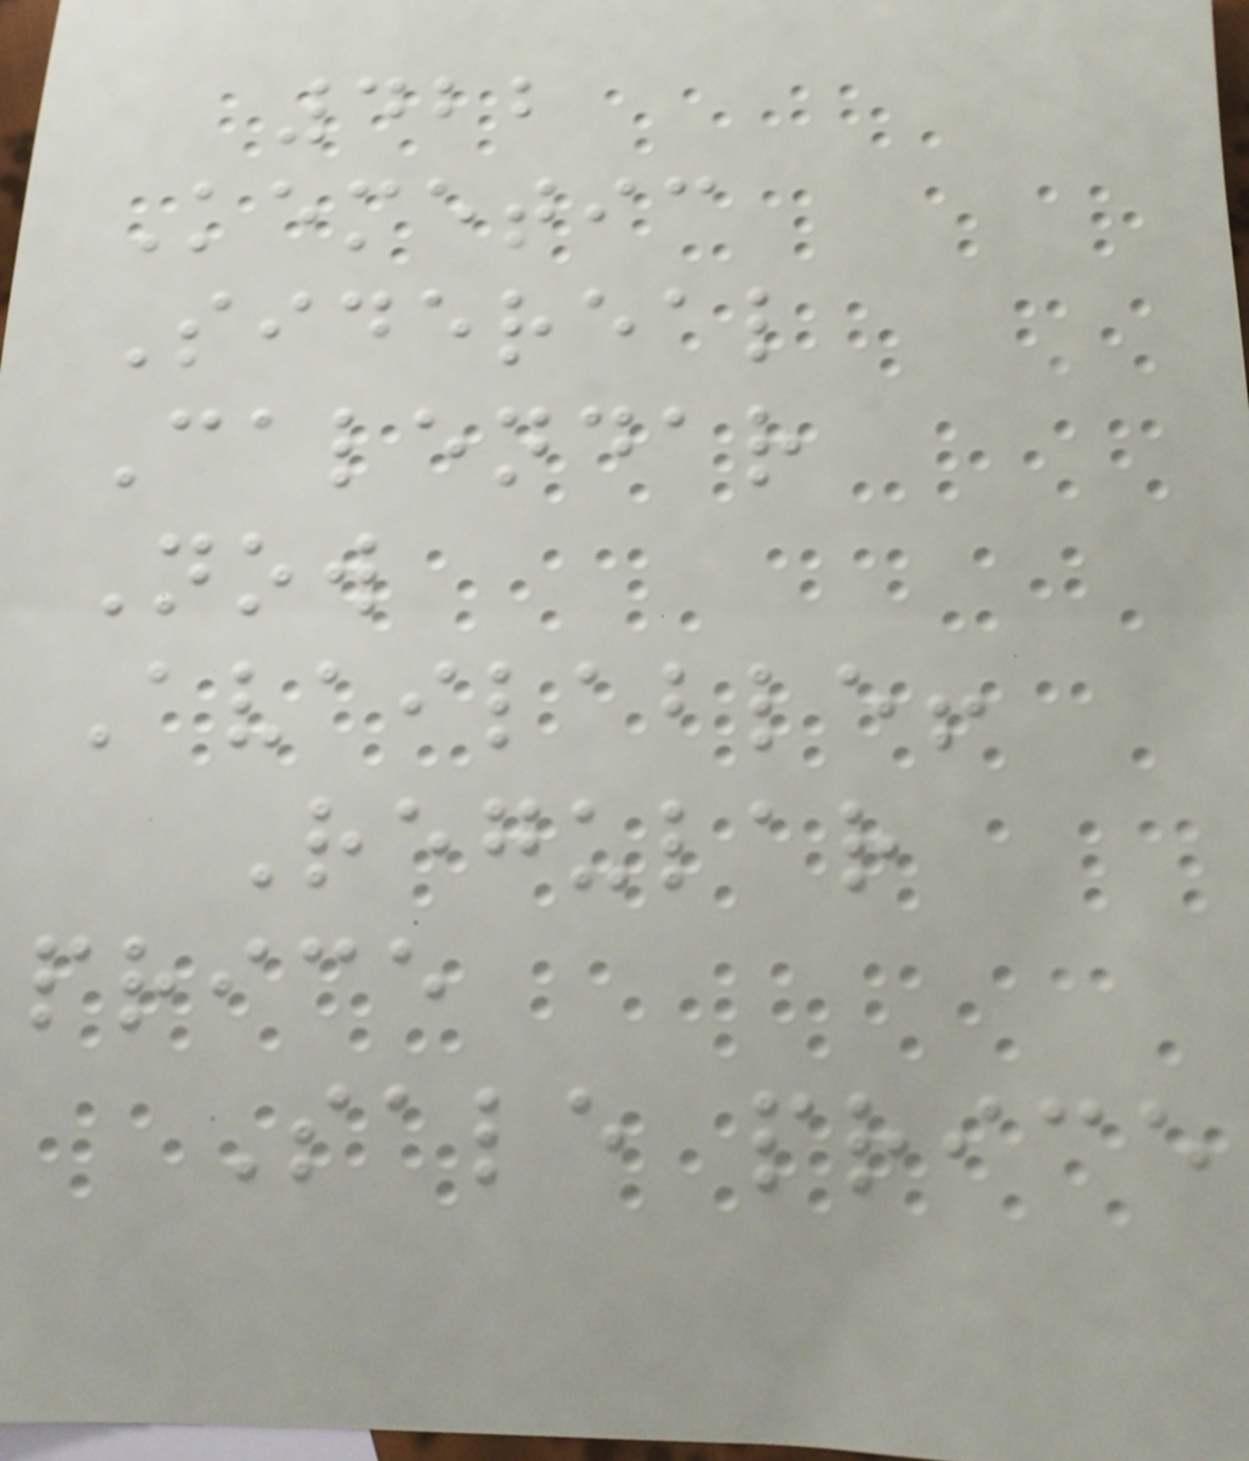422
Kemetic
Sidereal
Calendar
Now
Available!
Regular
price
Sale price
